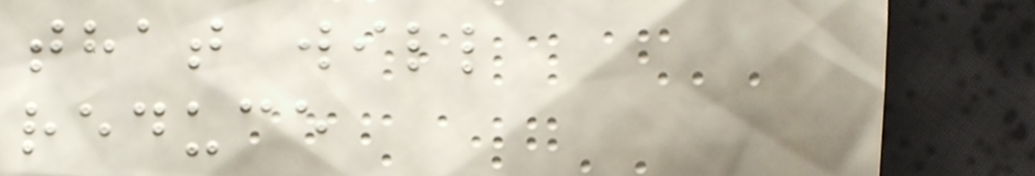that will
reduce
